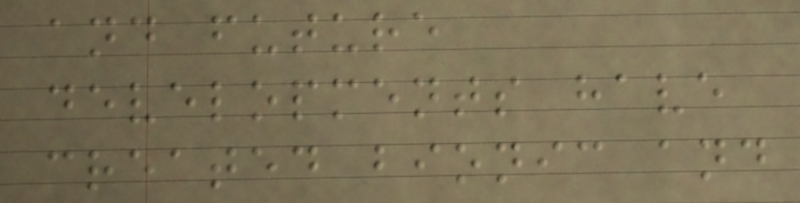and future
developments have
created bionic and
